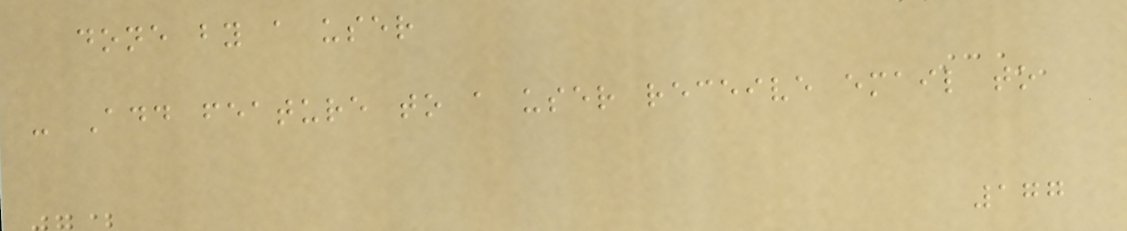done by a user
- Add feature to a user receive email to
177
